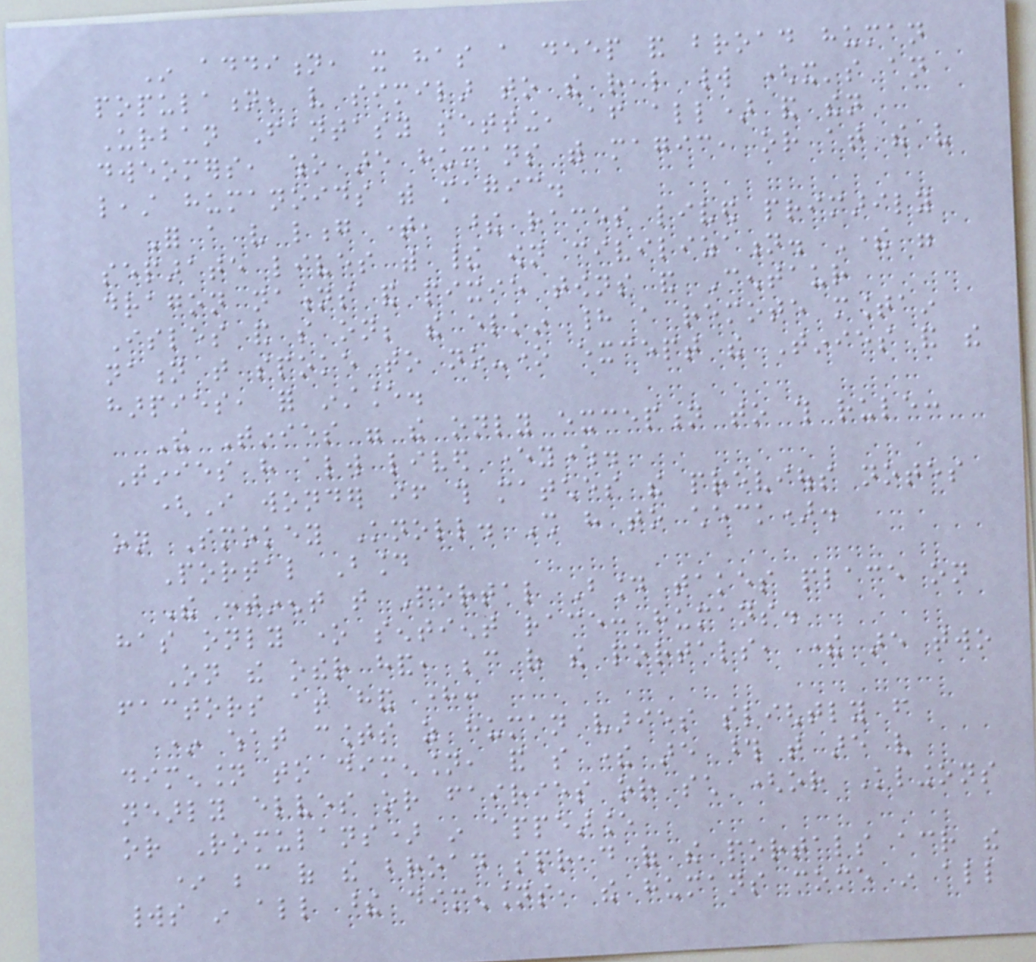In addition, it has a deep and broad human
population, very similar to the real world (it's an
Urban Fantasy setting, after all) and then
dweomers, who are humans with magic, or at the very
least humanoids with magic.
For a very long time, these races lived primarily
separate lives with their own civilization. There were
dragon nations and pixie towns and Centaur
Isles and so on; the elkin had a remote mountain
nation that spoke to no-one except the Tinies and the
harpies, for instance.
The Tinies were the only exception to this rule:
Tinies have always lived everywhere.
(I wonder if this matches the previous notes
on Smokey Knoll. Shall have to check).
Portal Bound
The continent that Portal Bound takes place on
has only one sentient race: humans.
On the other hand, because of the portals, there are two
factors at hand here:
* what counts as human varies slightly from
dimension to dimension, and so there are those that are very
nearly elves or fairies or such (or Klingons
or Romulans) in appearance
* because of the broad spread of the portals across the
worlds in all these dimensions, the humans come in all
